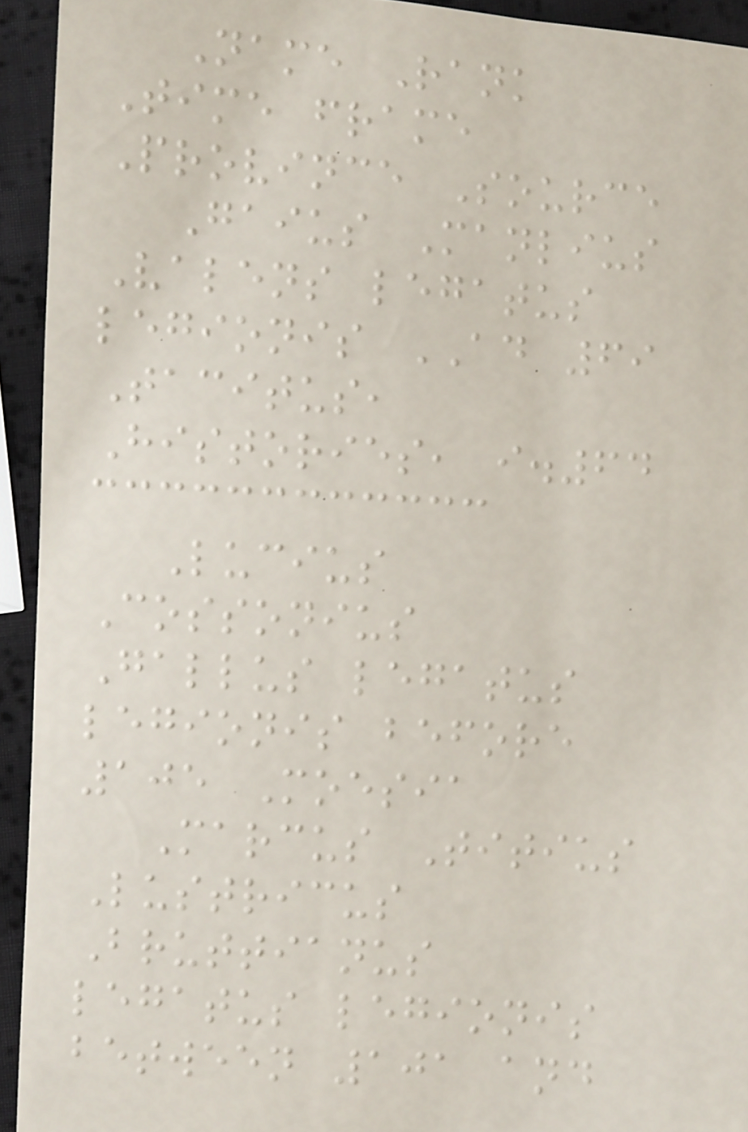Name Rank
Time frame
Province Source
Gaius Manlius
Valens legatus
legionis AD 69
Tacitus,
Histories, i.64
Lucius
Cossonius
Gallus legatus
legionis before
105 Moesia
Marcus Titius
Lustricus
Bruttianus
legatus legionis
between 101 and
